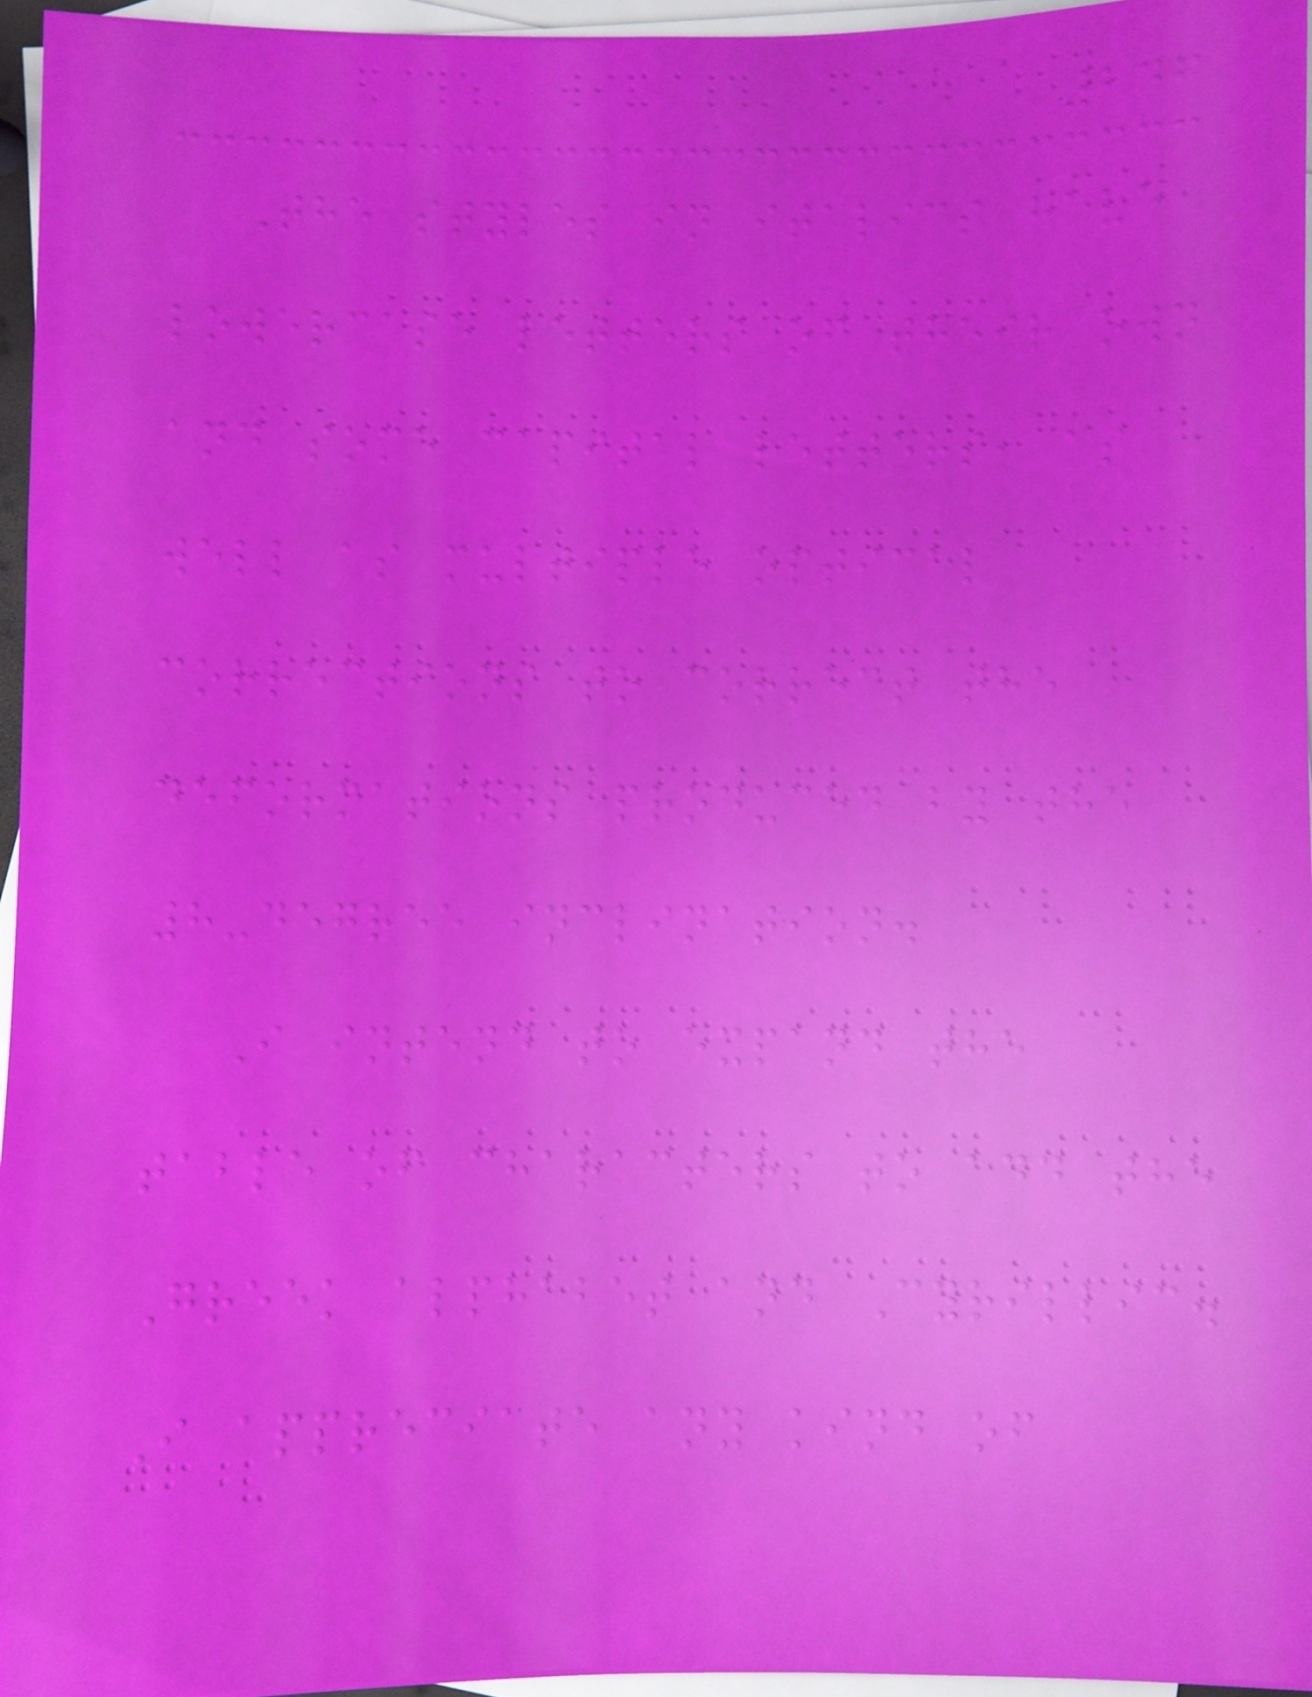246
The styles in italics have
lowercase letters of their own
and some capital letters, as
well as multiple optical
corrections to correct the
deformations produced by the
8-degree inclination.
I intend to expand the
table of characters to add the
Greek alphabet and Cyrillic.
I appreciate any kind of
